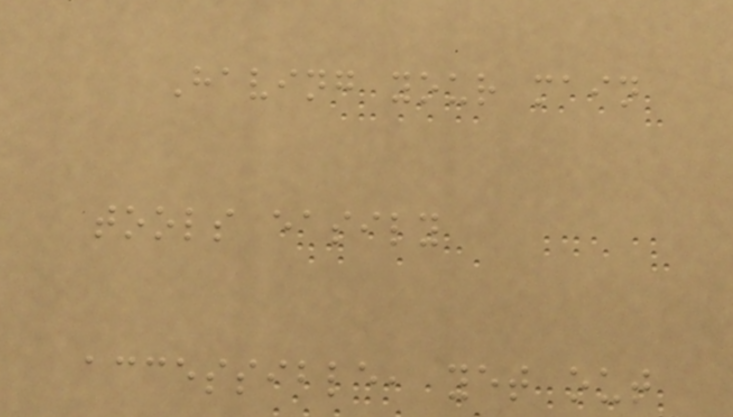Having your main
tools easily
accessible, yet out
